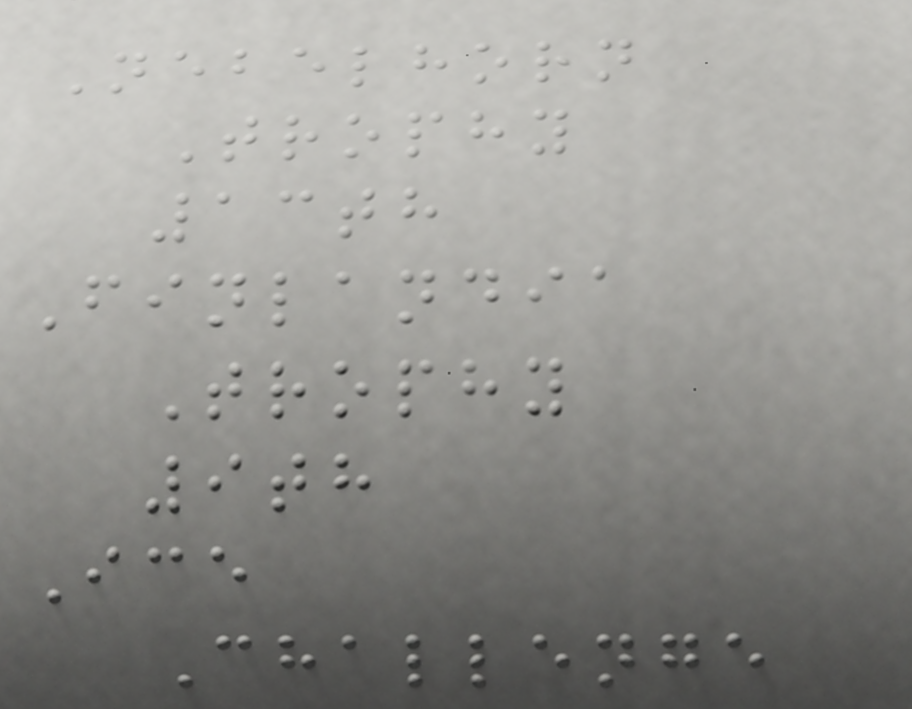Nebelhorn
Trophy
13th
Finlandia
Trophy
9th
Ice
Challenge
